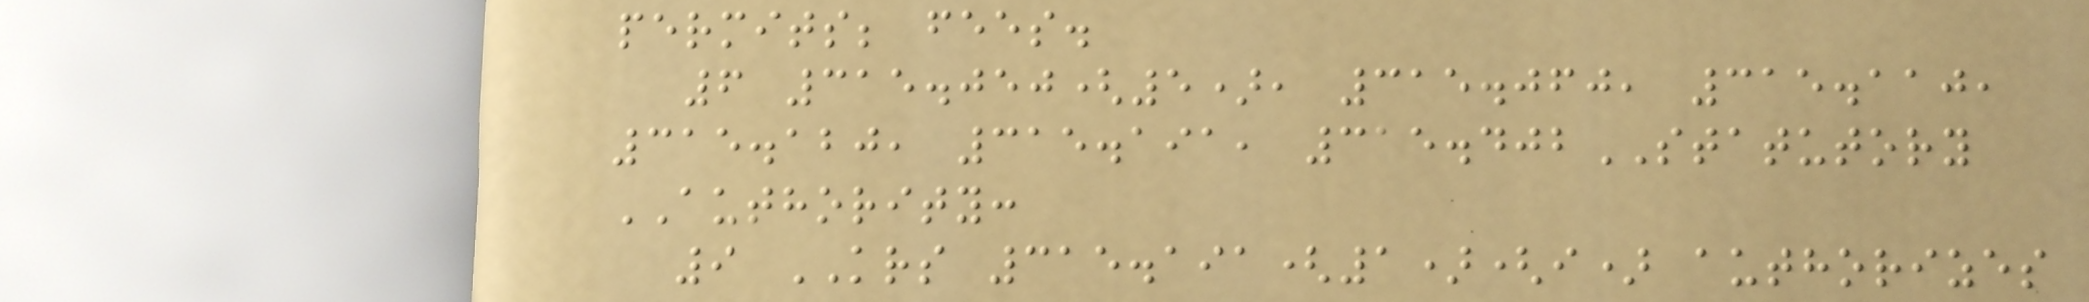permits; fees.
6 315.050(5), 315.060, 315.110,
315.120, 315.191, 315.402STATUTORY
AUTHORITY:
9 KRS 315.191(1)(i) authorizes
